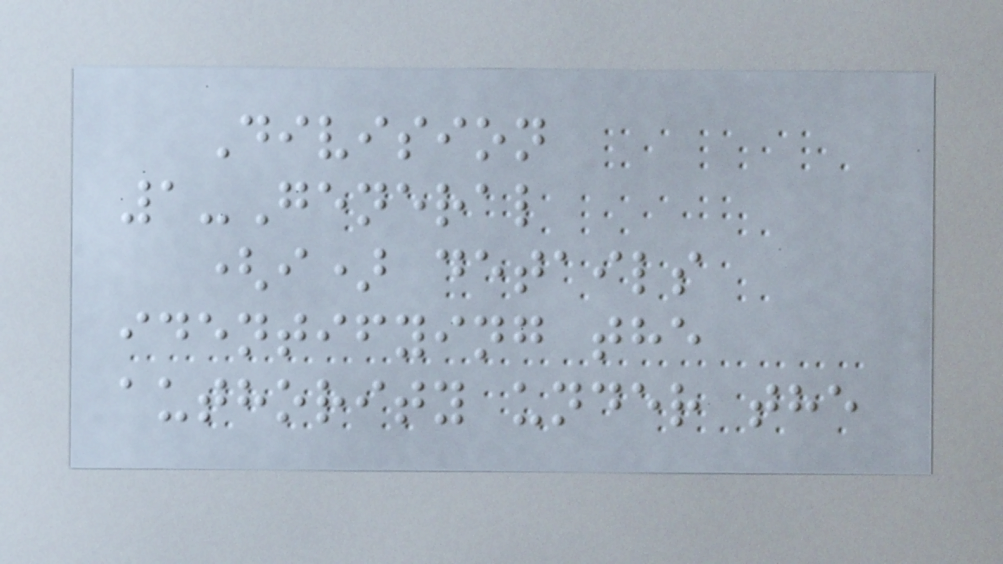Division
1-General
(i) details
identifying the
authority under the
